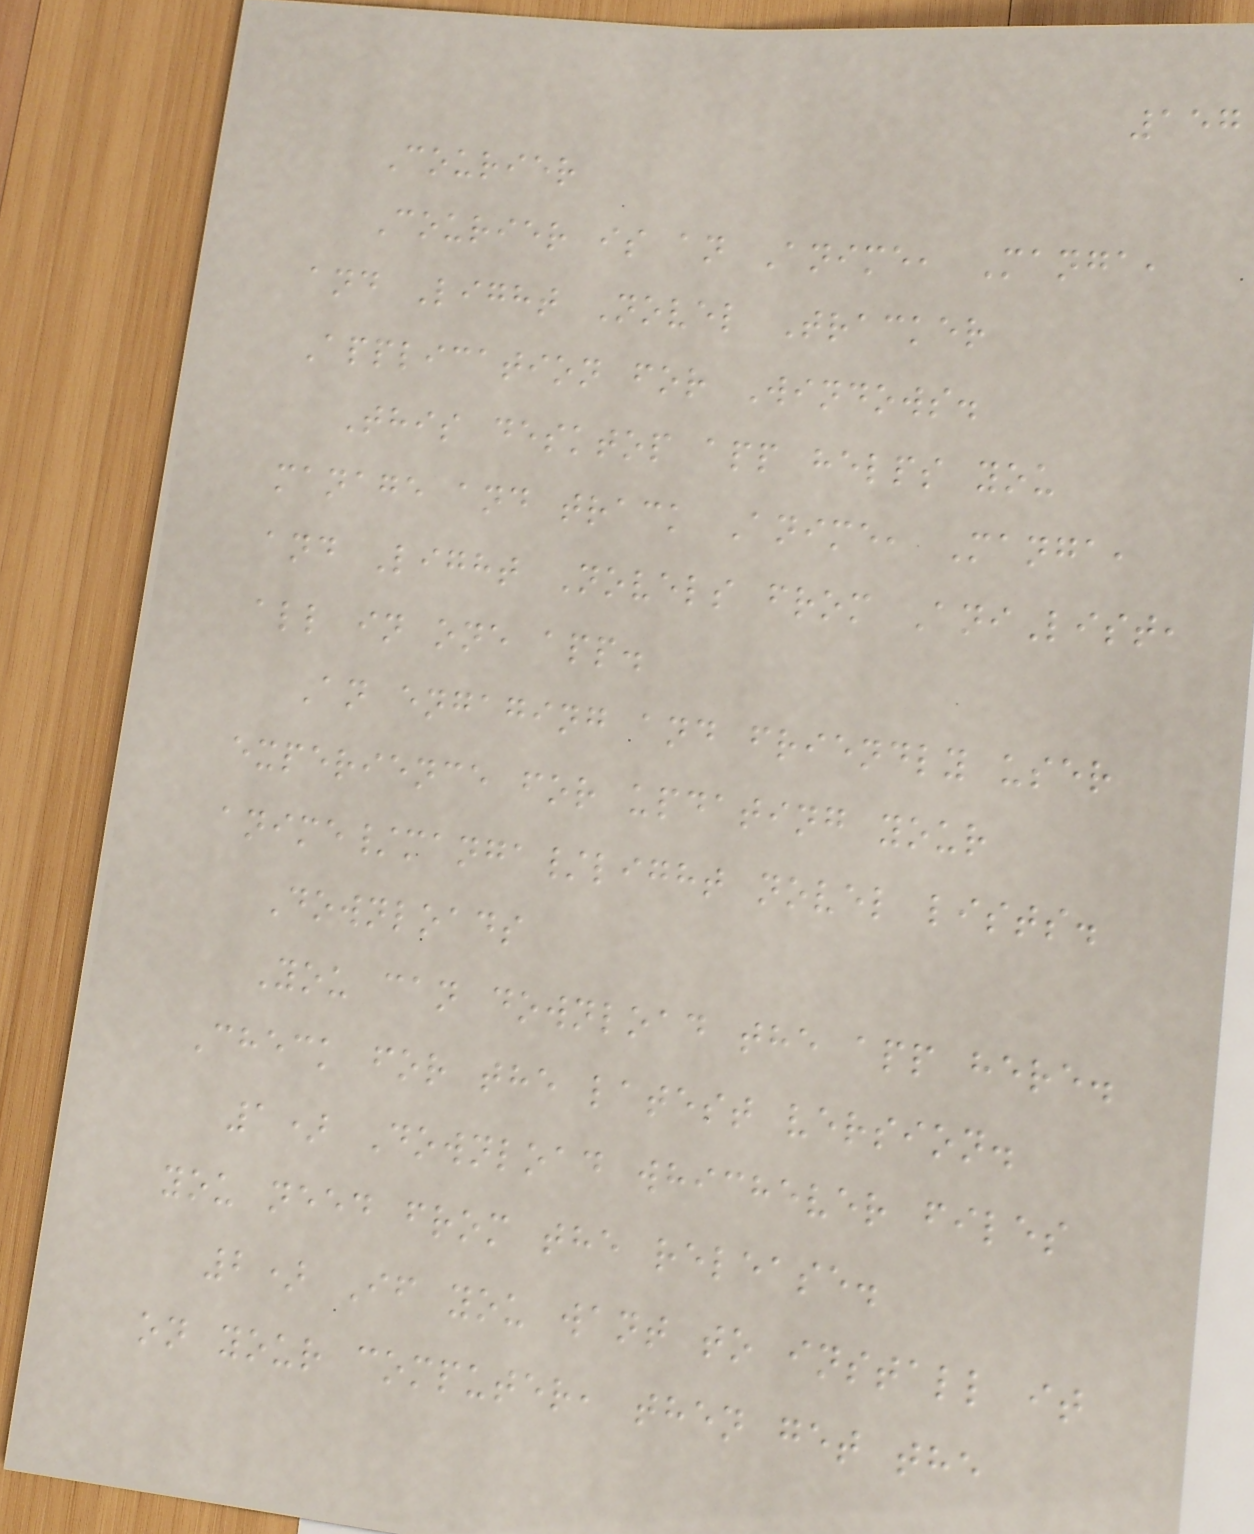157
Courier
Courier is an Anime, Manga,
and Light Novel Tracker
Application for Windows.
This desktop app helps you
manage and track Anime, Manga,
and Light Novels from AniList,
all in one app.
An engaging and friendly user
experience for updating your
anime/manga/light novel lists.
Downloads
You can download the app here.
Check for the latest version.
1) Download whichever files
you need from the release.
2) If you want to install it
on your computer, then get the
